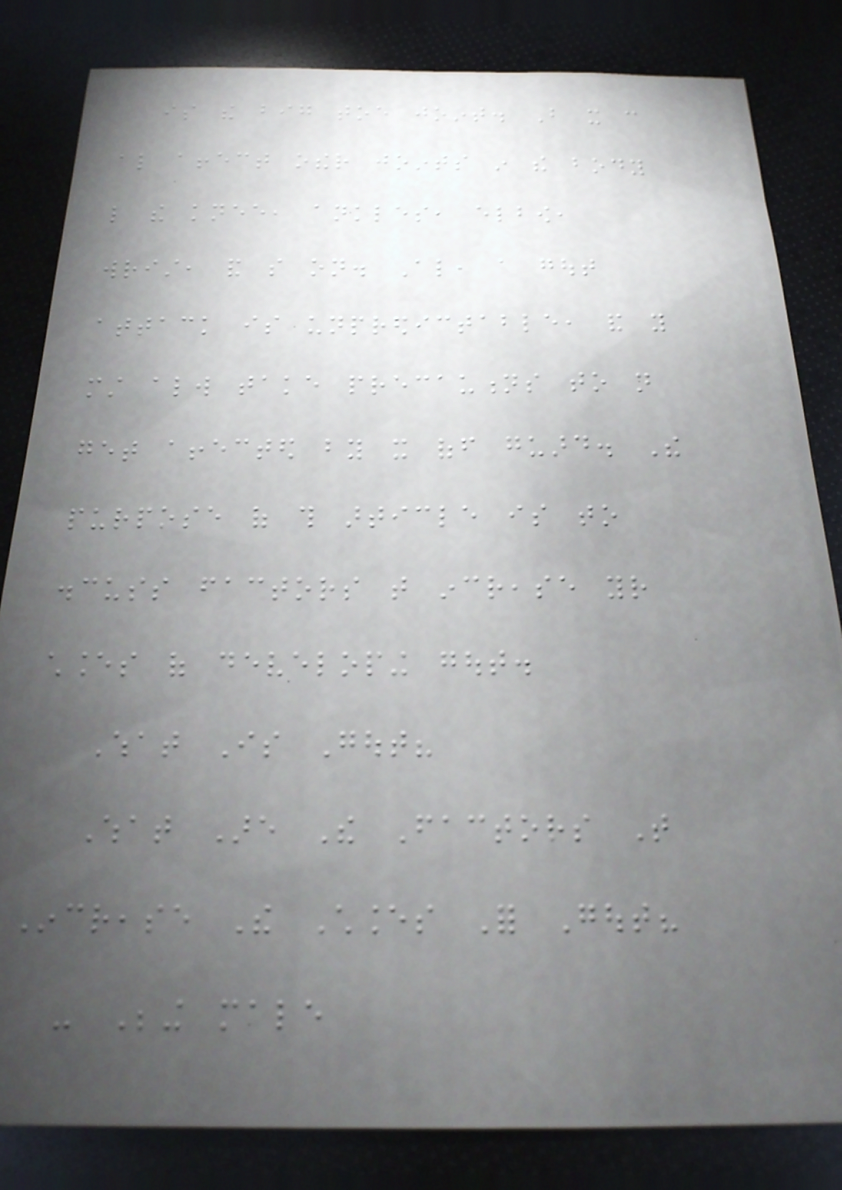is the big toe joint. But it can
also affect other joints in the body
like the knee, ankles, elbow,
wrist, and so on. Also, a gout
attack is unpredictable, and you
must always take precautions to not
get affected by it off guard. The
purpose of this article is to
discuss factors that increase your
chances of developing gout.
What Is Gout?
What Are The Factors That
Increase The Chances For Gout?
- Being male
